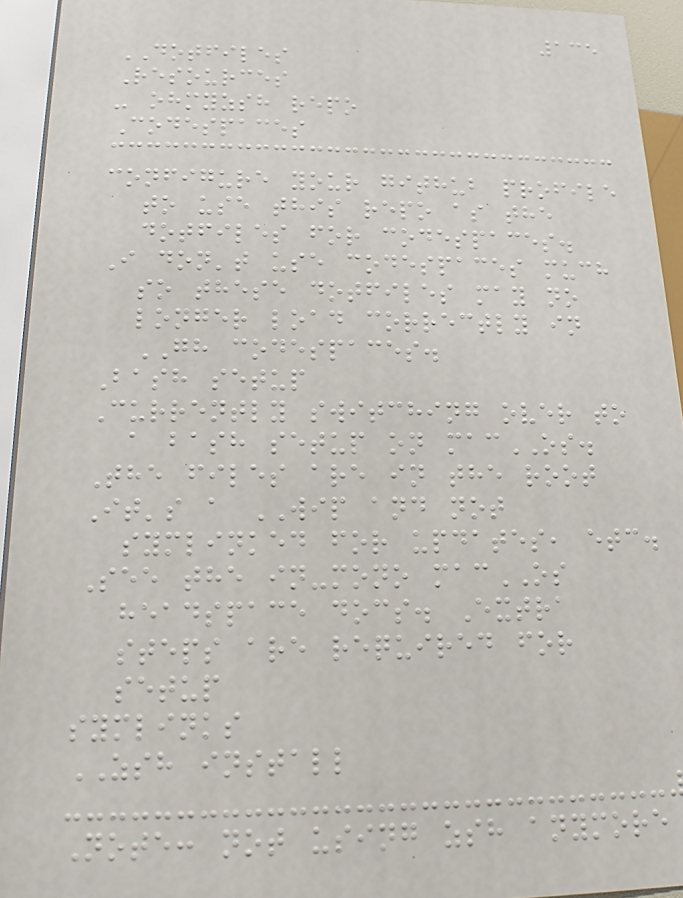135
DOTFILES
Resources
- ohmyzsh repo
Codespaces
configure your github profile
to use this repo as the
dotfiles for codespaces.
I don't use codespaces much
so these dotfiles may no
longer load correctly in
GH codespaces.
Bash setup
Currently switching over to
a bash setup on macOS.
The files are in the root
It's a WIP and not
symlinked for updates, etc.
See the in-mono macOS
headspace docs. Extra
steps are required for
setup
symlinks
ZSH install
Note: not using zsh anymore
